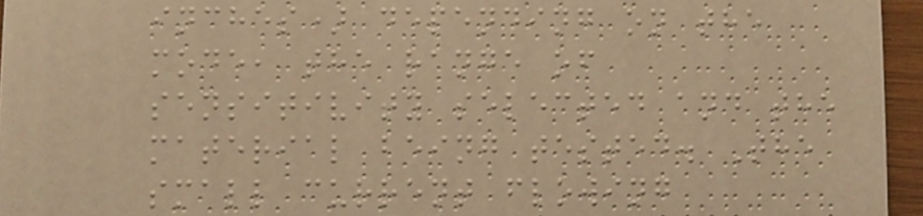inches) depending on the
mode, the range of
sensitivity selected and the
material being tested. The
small current flowing
